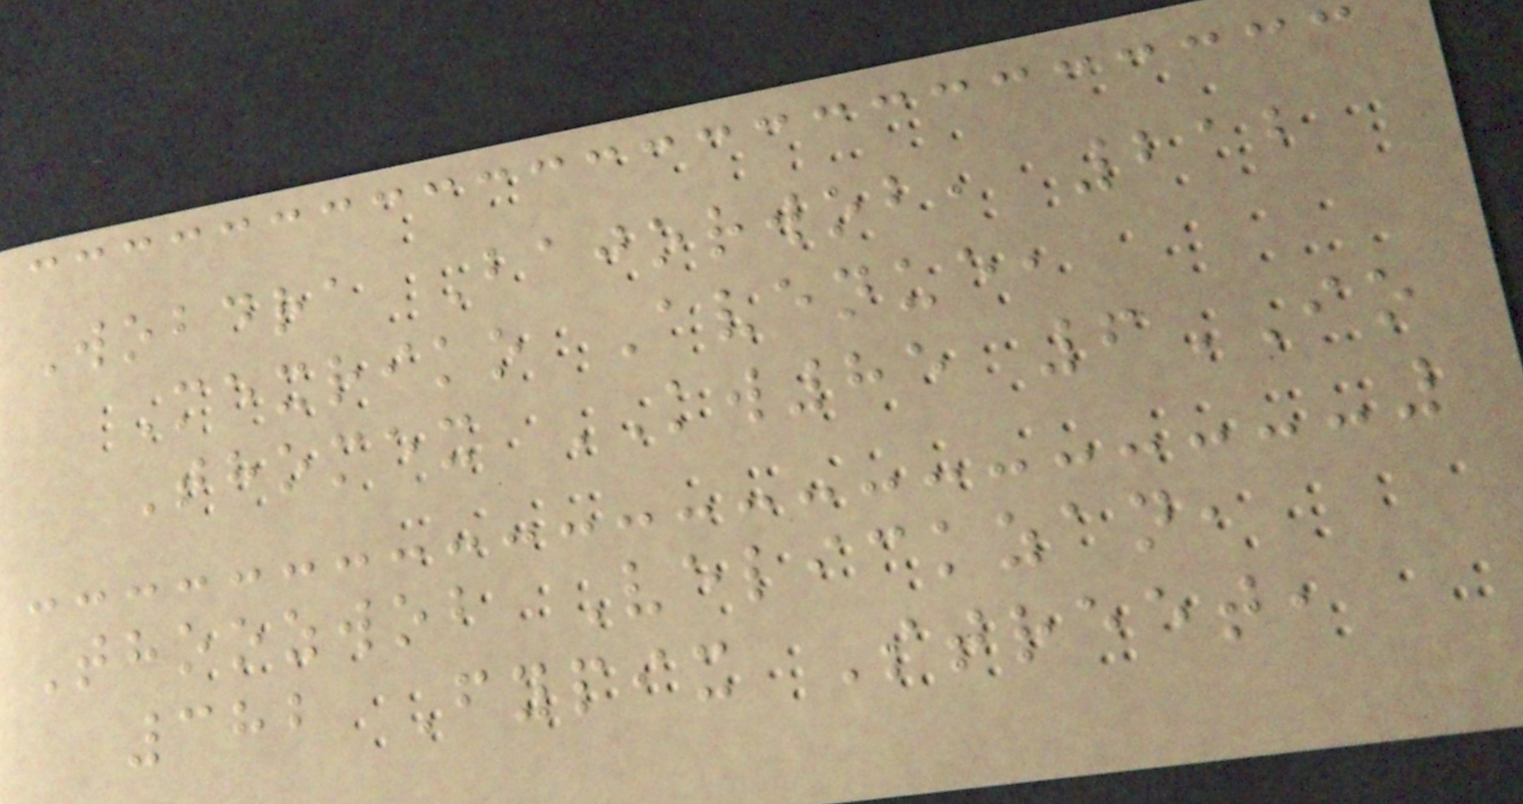Wobdra Bajorwob, 212
Mexriko Avenue,
Thomex KW85 6IO
Thoozwob Velickzan,
382 Fypix Street,
